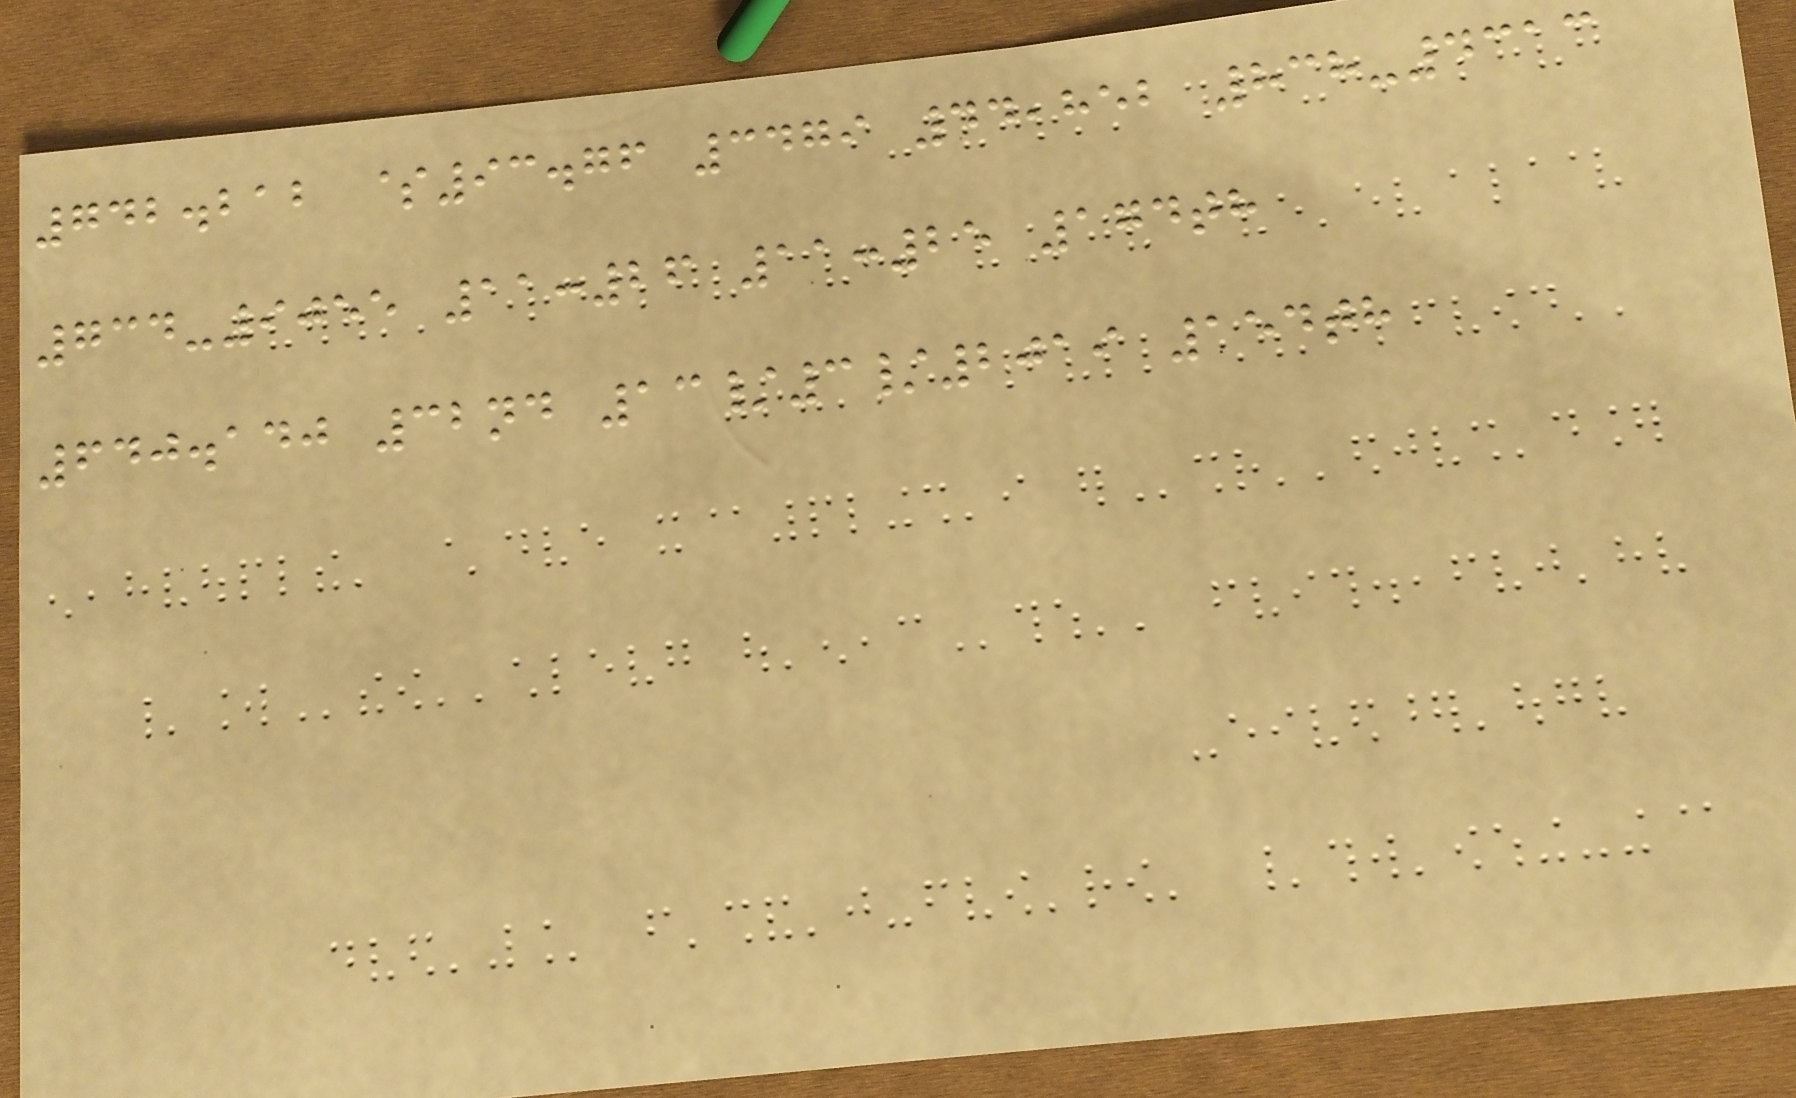742.212 $93.76 3479 44,852 838-4313
734-9055 11:26 11:25 174th
640.140 32nd 13/3/2019 154th
